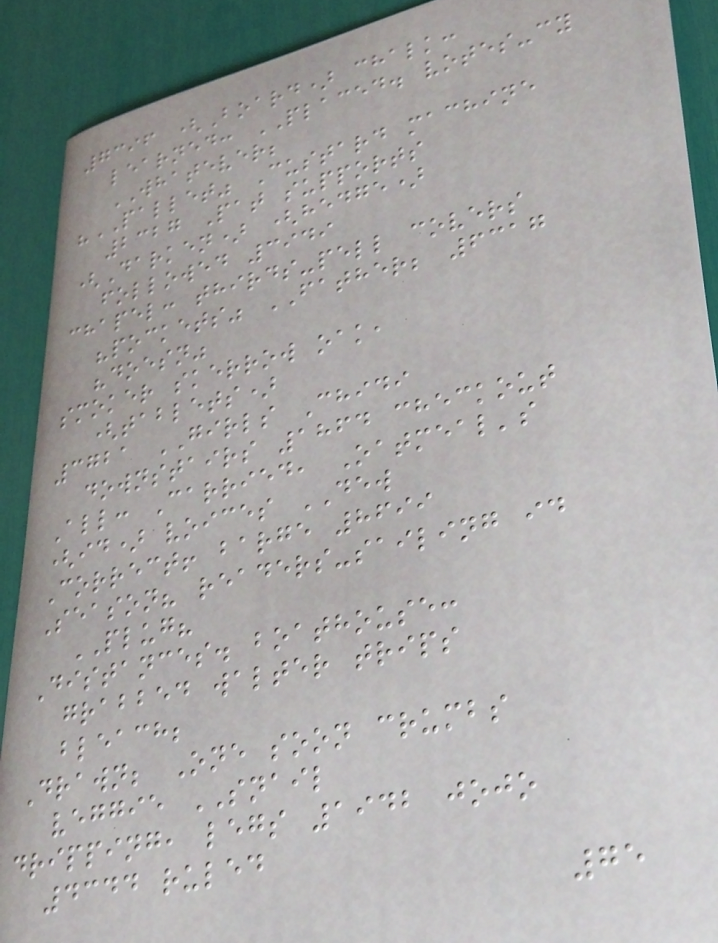7396 (Board) chalk:
learned: PLACED. votes-cy
WHATEVER;
"PALLET" Custard machine
2327 Pat supports
(Darken) (hedge)
followed 3949
chapel: thirds-pell covers
"pockets" FATHER; 6317
"doesn"
smoker skerrow oak,
(tablets)
3721 GIRLS Chidi
downstairs 1864 checkout
All: Carried, Oatmeal's
(id) voices DEW
Correct! barge 8699
Season? readers-sailing id
PLUG?
Distances. boathouse:
grabbed walter trips
bleach;
Drawn; One soon crumbs
veggie SNAIL
dripping, legs 1942 jojo
4344 ruled
75
